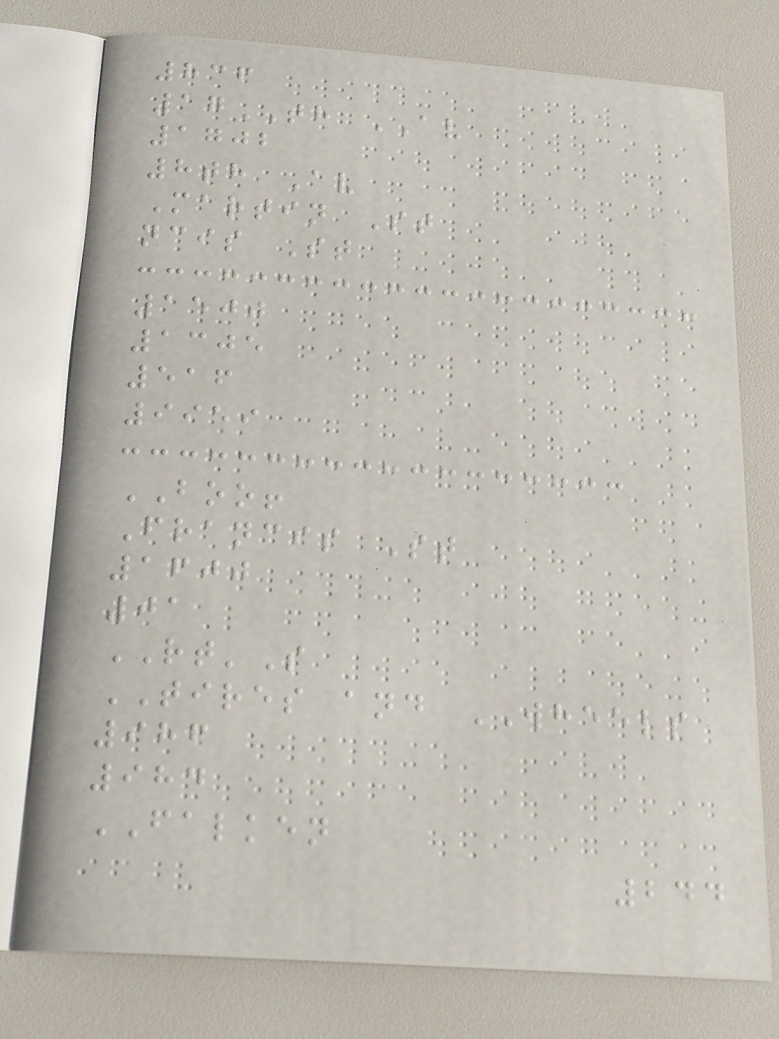836
17TH AV
1702
8th Av
Martin St
ncis St
1500
1305
516
9959
BOO!
Francis St
1600
01
RT'S
TIRES and WHEELS
986
984
FALKEN
244
